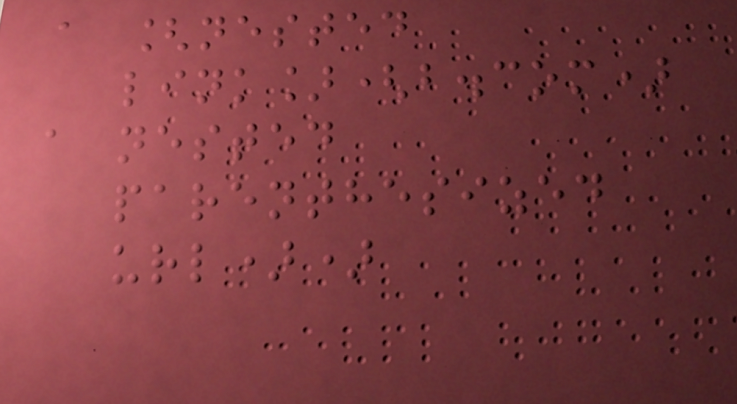a [nested
link](b.com)
a nested
parenthesized
url))
